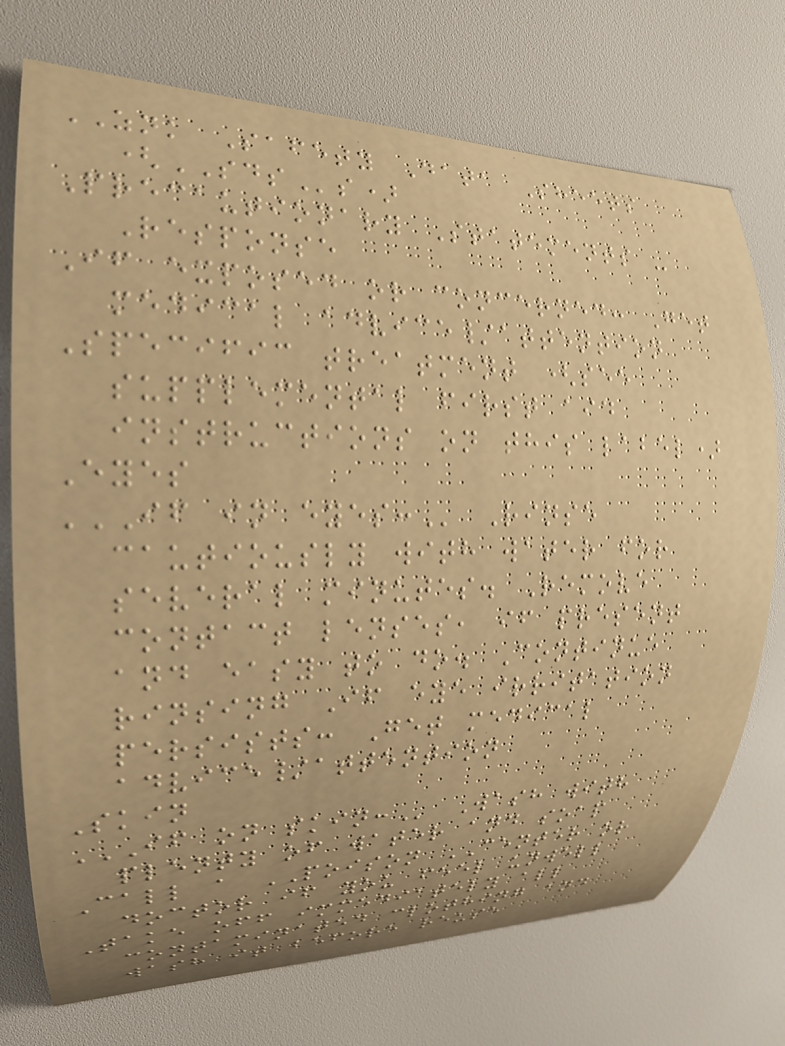ZNK Safety Data Sheets
(SDSs)
Precautionary Statements -
Response
If exposed or concerned: Get
medical advice/attention
Specific treatment (see
supplemental first aid
instructions on this label)
Eyes
IF IN EYES: Rinse
cautiously with water for
several minutes. Remove
contact lenses, if present
and easy to do. Continue
rinsing If eye irritation
persists: Get medical
advice/attention
Skin
IF ON SKIN: Wash with
plenty of water and soap
Call a POISON CENTER or
doctor if you feel unwell
Take off immediately all
contaminated clothing and
wash it before reuse
